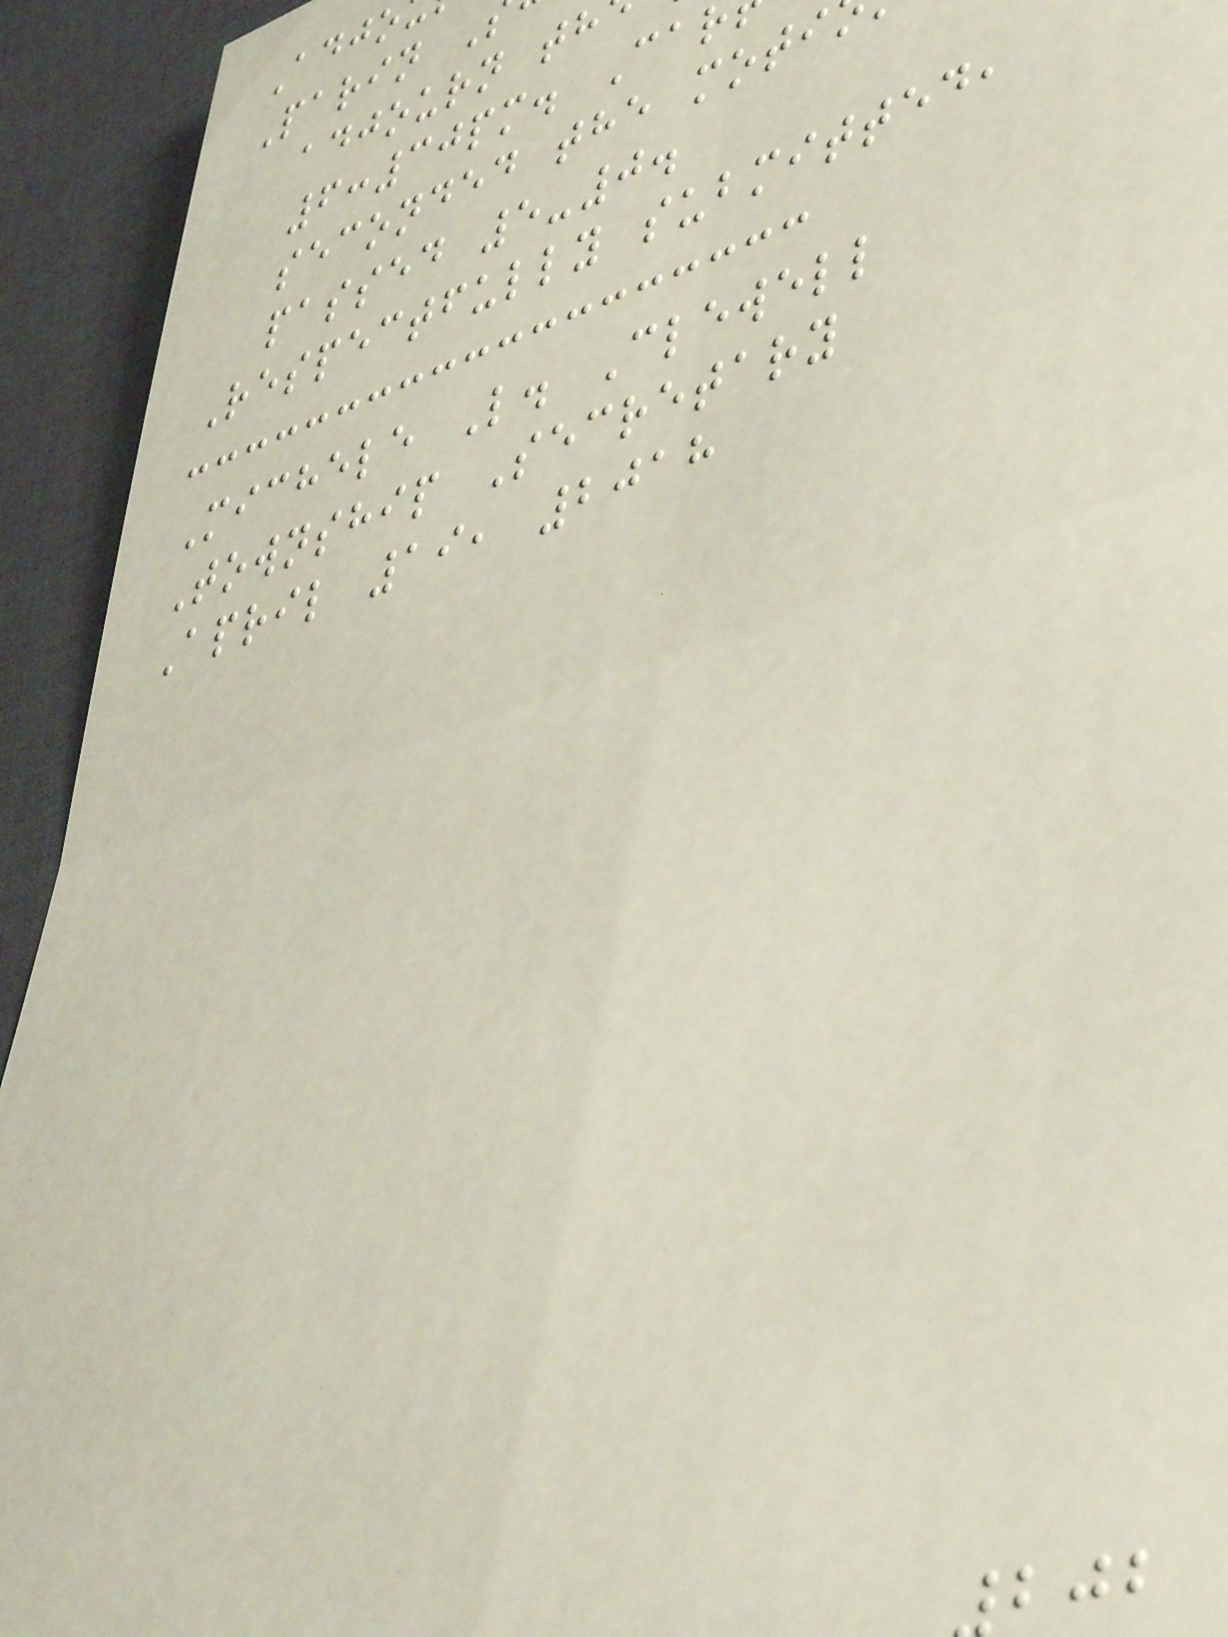Adjo
adjourn th
6:30pm. Ca
seconded the moti
passed 5-0.
Respectfully submitted,
Michele L. Clewell
Township Secretary
April 19, 2018
